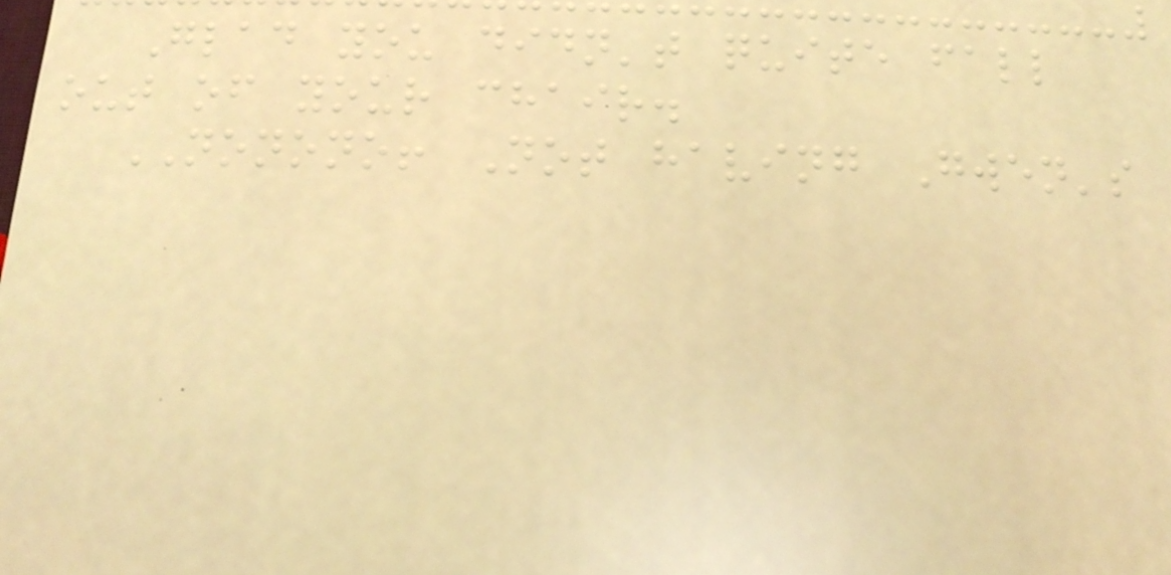Glad you didn't quite fall
out of your chair.
NONONO! Not having Gwen's
